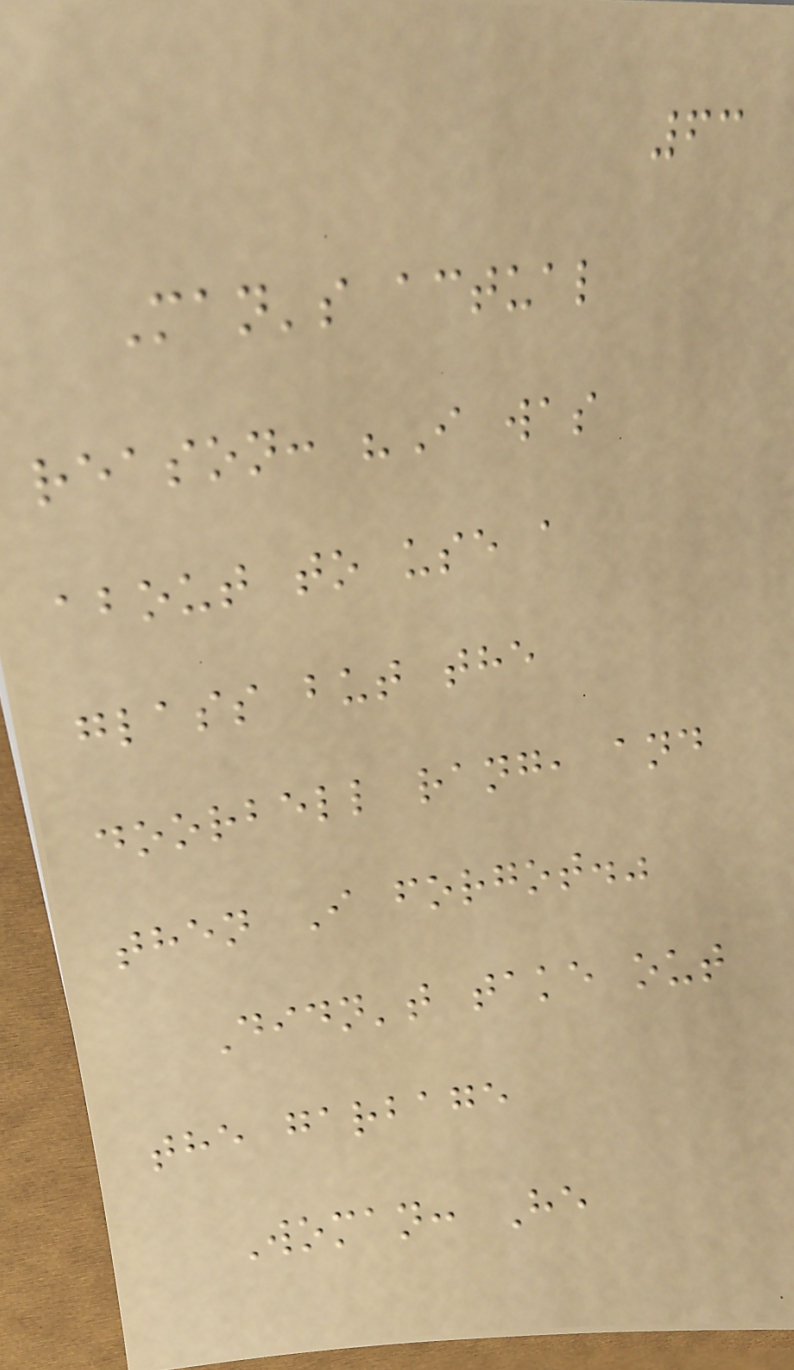63
Man's actual
reason: "I was
about to use a
glass but the
doorbell rang, and
then I forgot."
Didn't take out
the garbage
Woman: He
